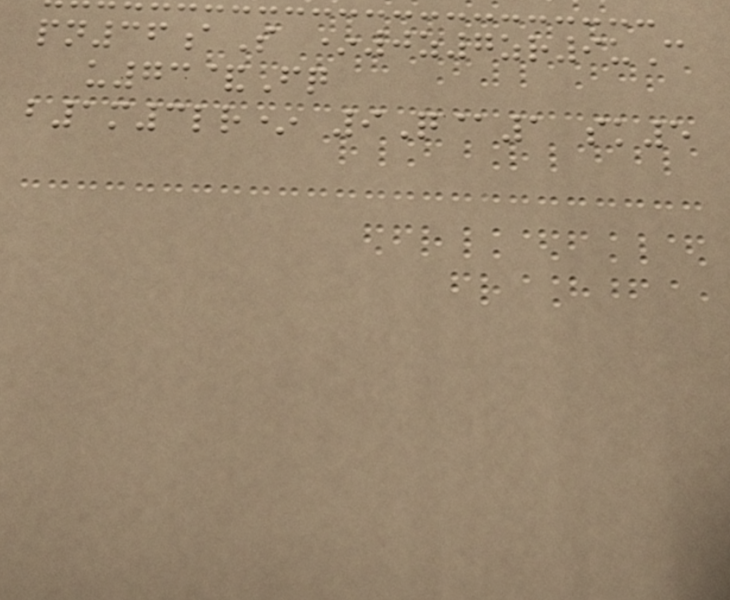pn36aS *0z7zr9uC
u73&Fq
b1m3lr* 9Q@1 sk5
